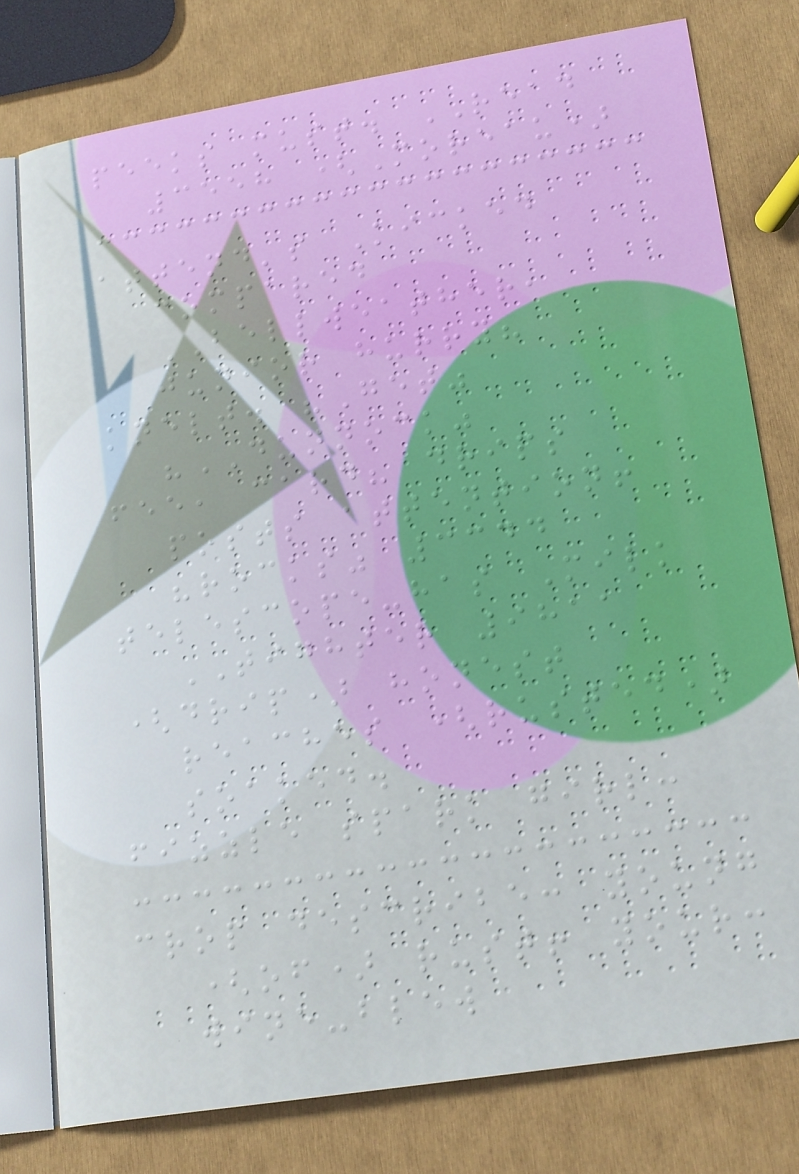peeks must. READ
3558 (Moreau)
attend's Kicked
compared
BELLWEATHER,
junior hurry?
knelt. "Get"
"DUNNOCK"
fee, card? drips
posts attention!
"rocks" 3344
telescope-has Milk
TIGHTER 9811
(drip) honest
reaches (rusted)
soaked.
fizzle spark girl:
crop describe: young
(of) rust! your:
wine-blew
